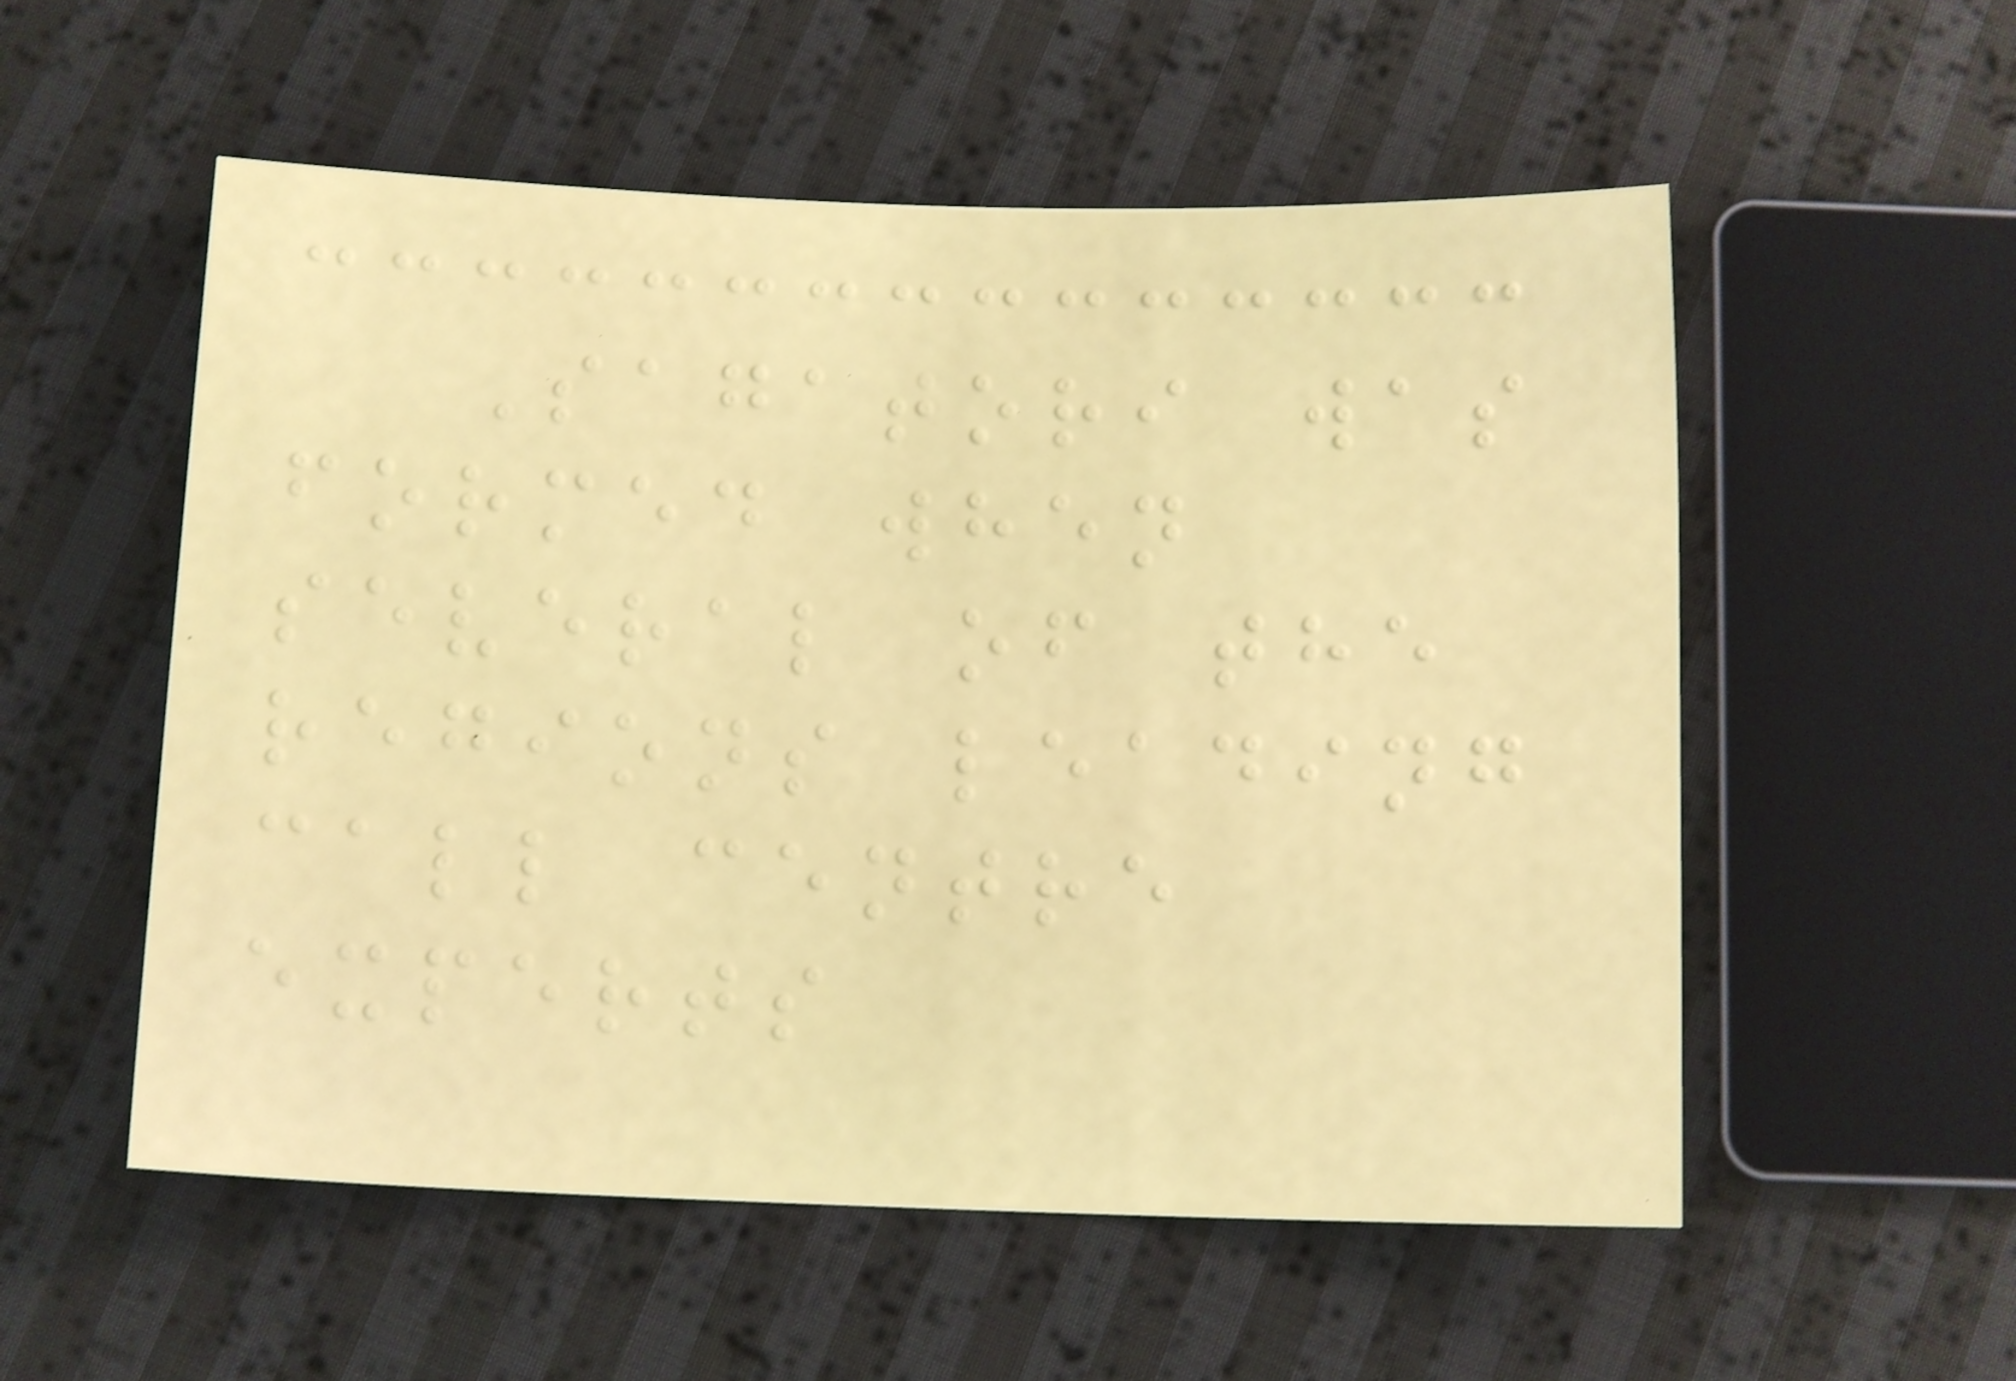Sagatori was
formed when
several of the
regions leading
call centre
experts
